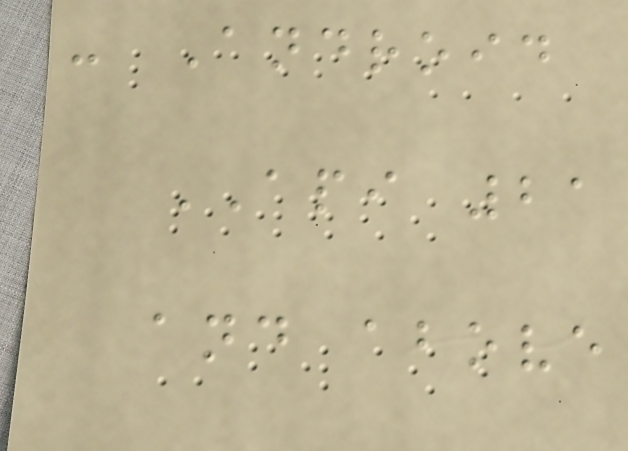- Android
API 21
and above
